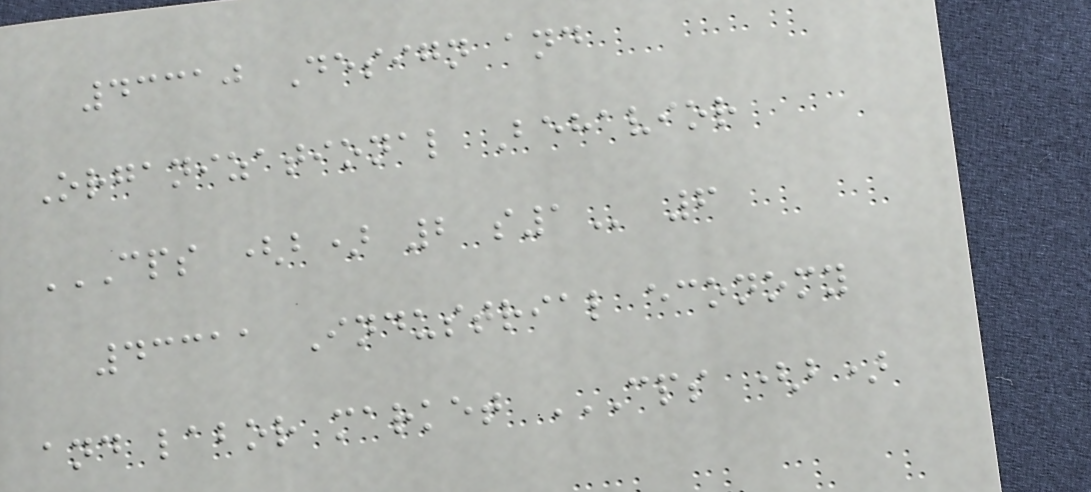43310 Design and
Organizational Behavior
CPS (B) 2 S1 6
43311 Industrial economy
and labor market CPS (B)
